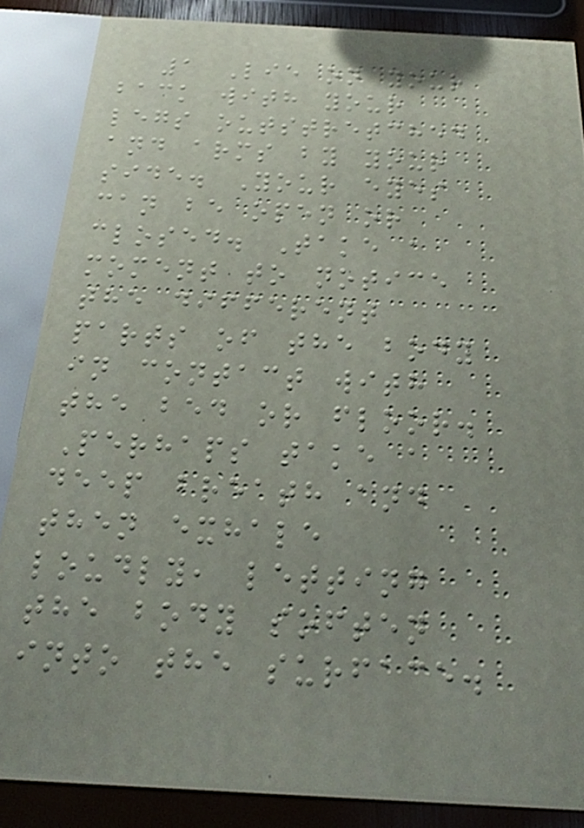1 Lie on your
back with your
legs outstretched
and arms by your
side. Your eyes
can be open or
closed. Take a
moment to notice
the different
parts of the body
in contact with
the bed or floor.
Perhaps take a
deep breath and
then exhale
loudly, letting
the body soften
into the surface.
